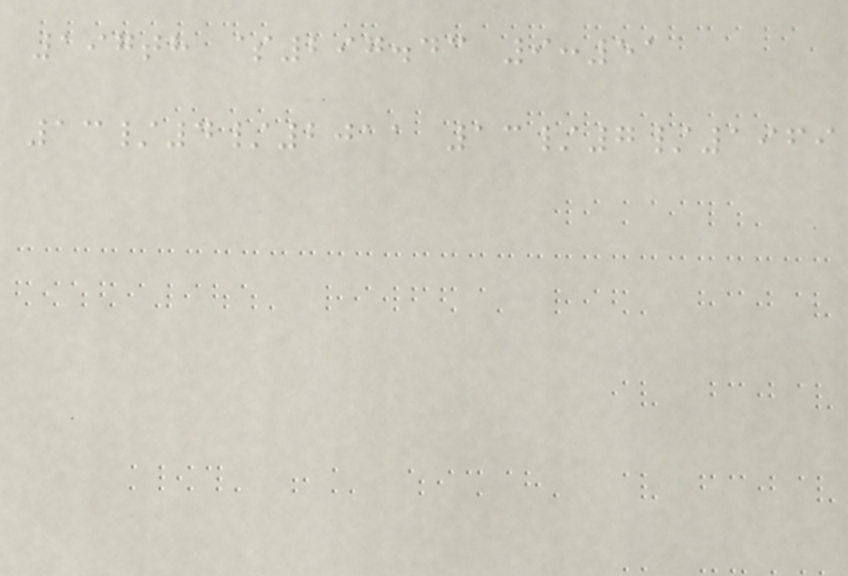197th $297.43 9:51
13/4/2011 13/7/1969
